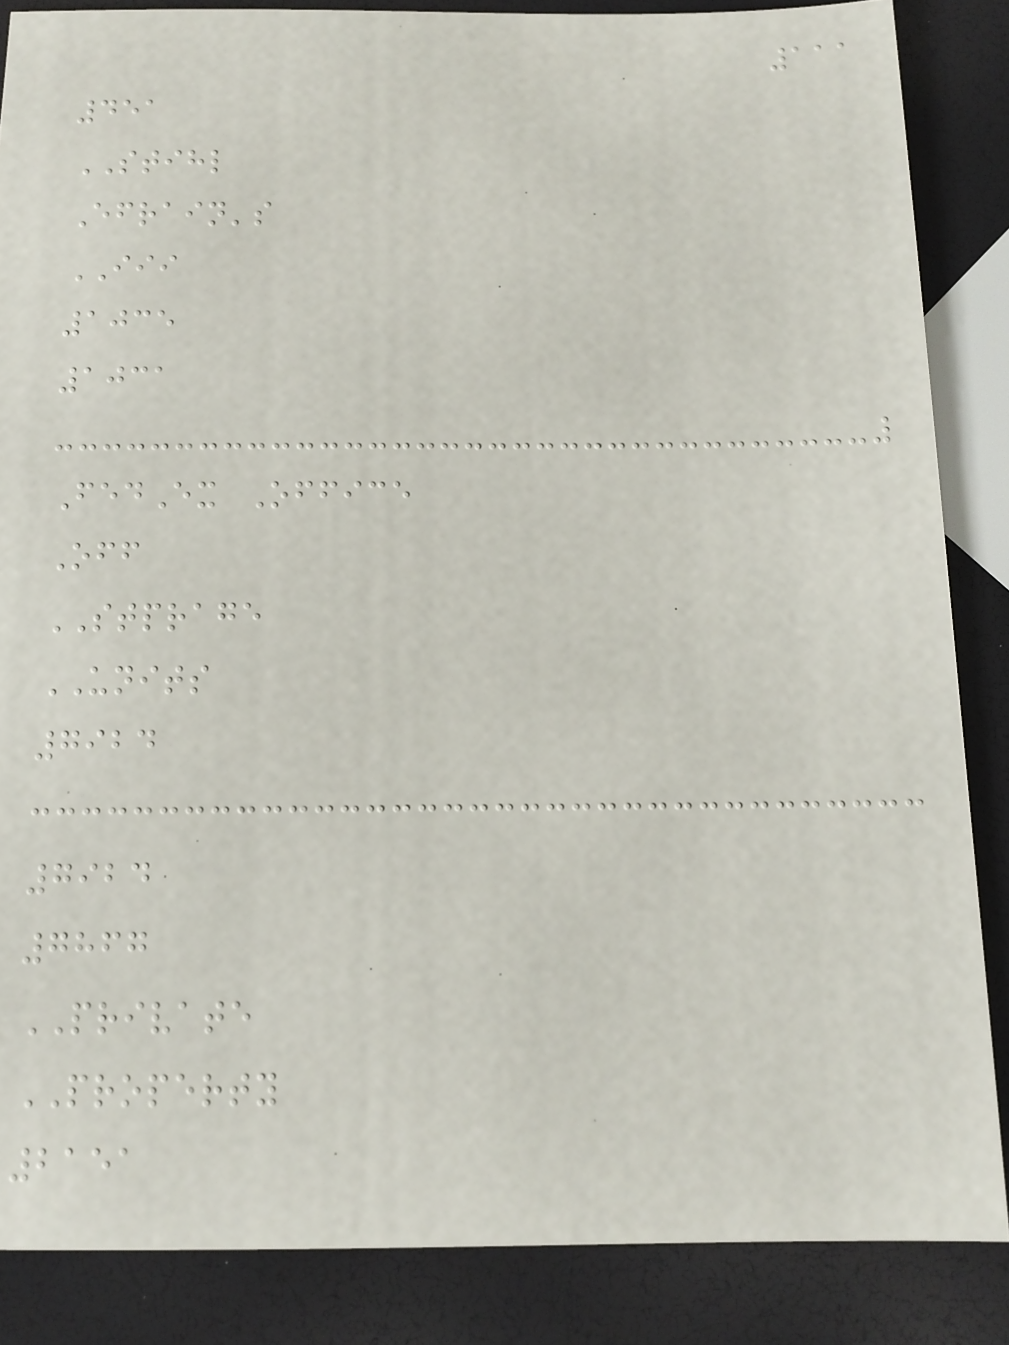111
451
STIHL
Efrain's
III
1035
1031
FedEx Office
Off
STPRAGE
UNITS
7924
7924
7867
PRIVATE
PROPERTY
2151
